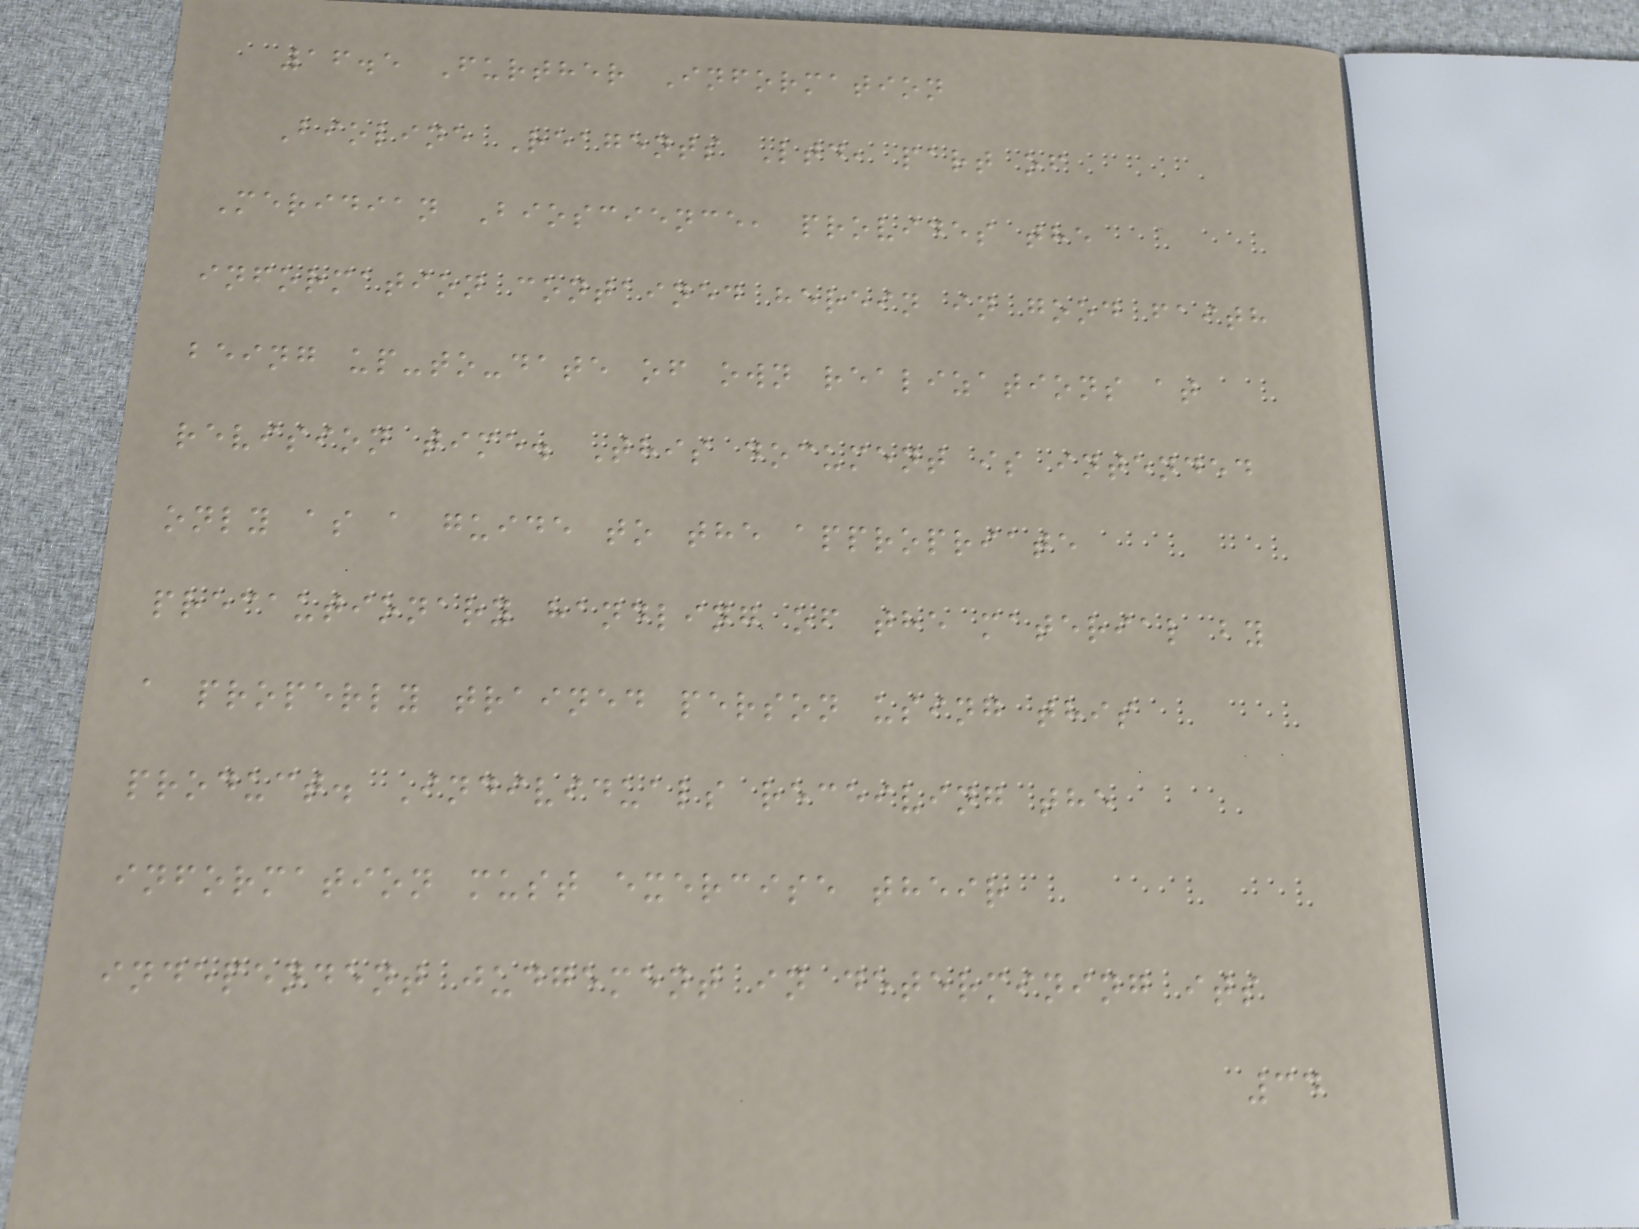16.5 Further Information
Bioline Reagents Ltd, part of
Meridian Bioscience, provides the
information contained herein in good faith
being up-to-date of own realizations at
revision time. This document is intended
only as a guide to the appropriate
precautionary handling of the material by
a properly trained person using this
product. Individuals receiving the
information must exercise their
independent judgement in determining its
34
